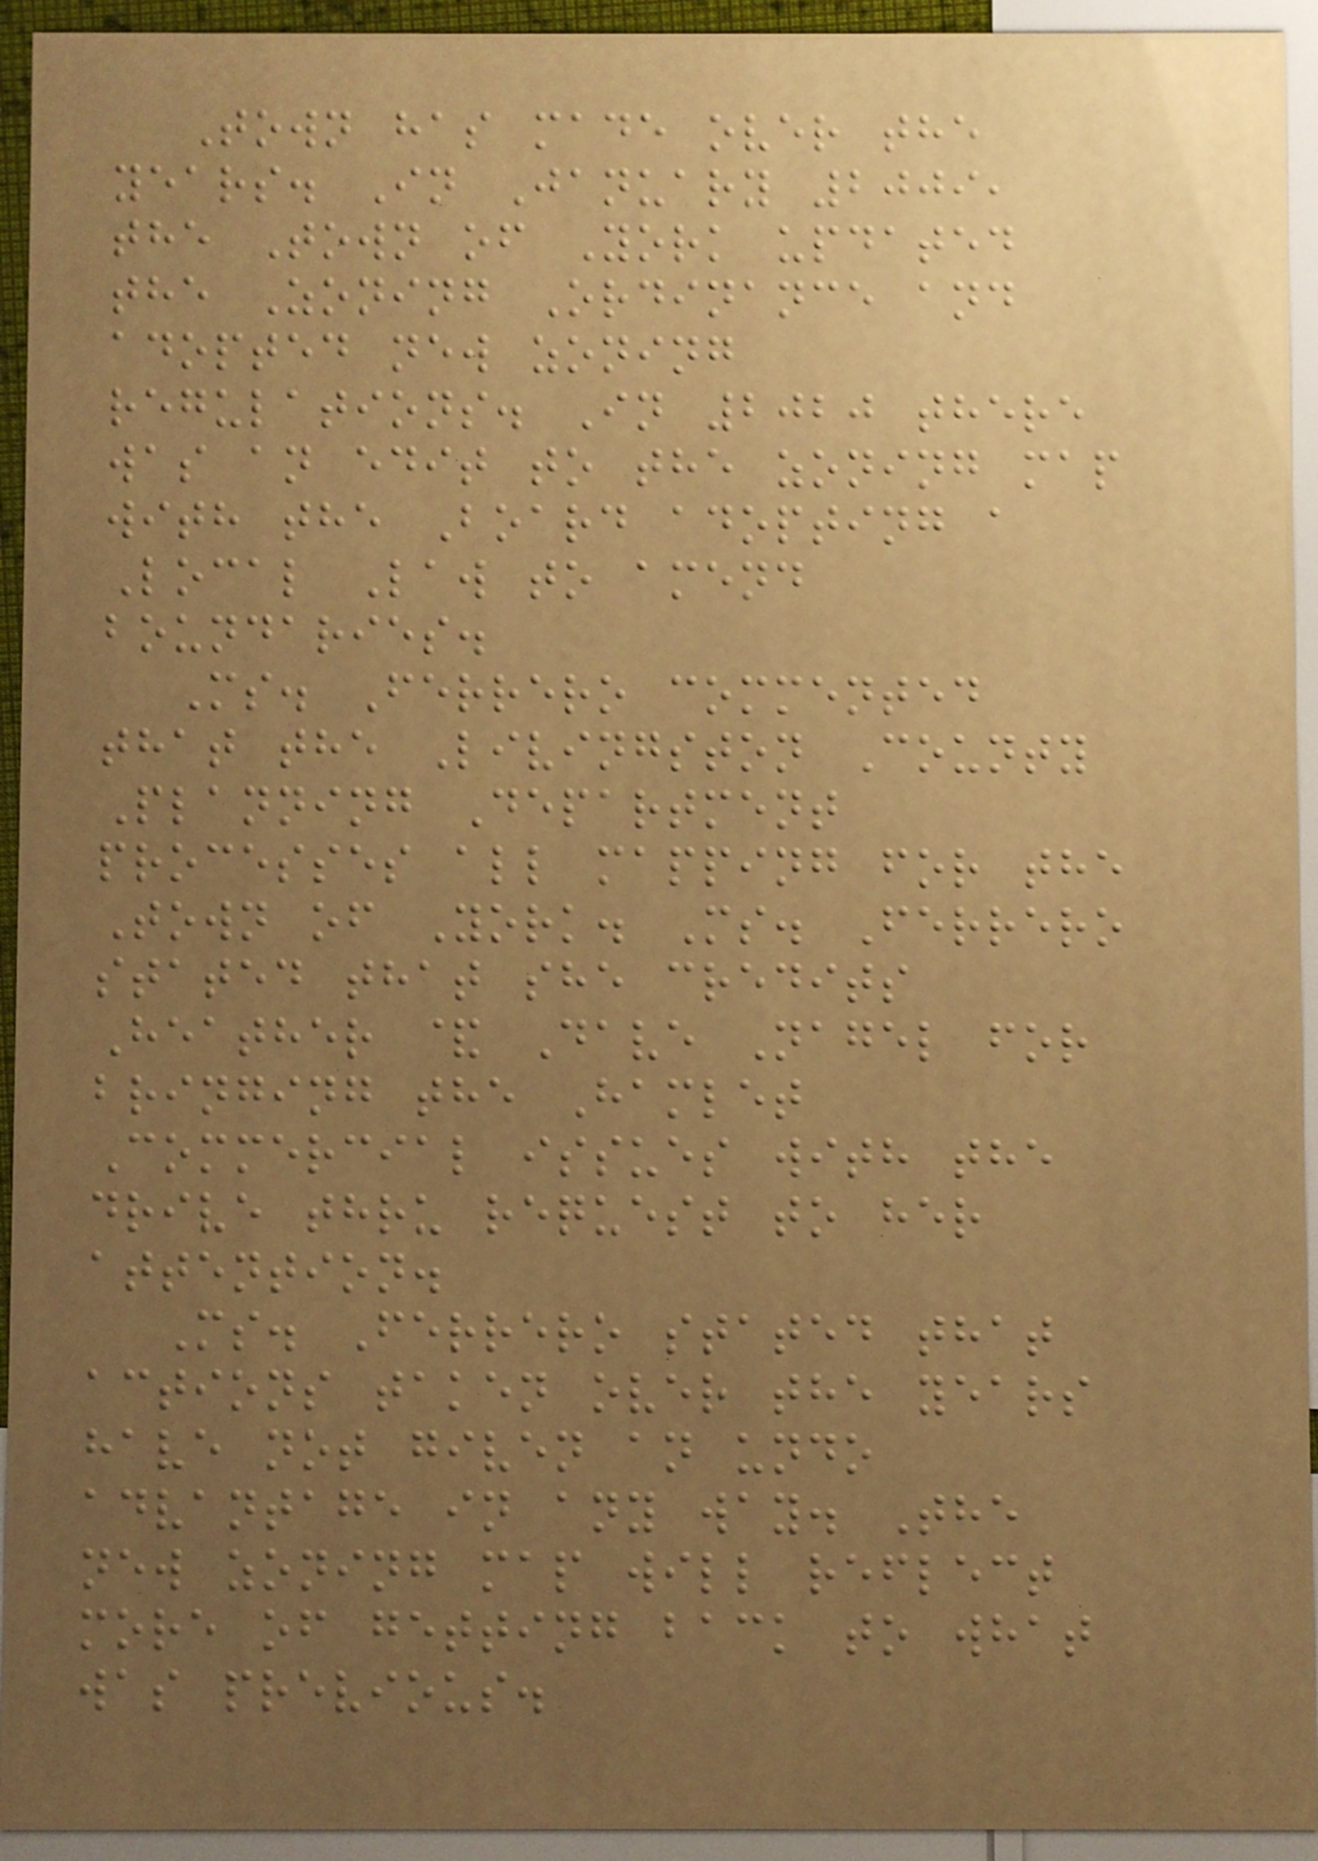Town has made over the
years. In January 2009,
the Town of York updated
the Zoning Ordinance and
adopted new zoning
regulations. In 2020 there
was an edit to the zoning map
with the Board adopting a
Local Law to amend
boundaries.
Ms. Ferrero commented
that the Livingston County
Planning Department
processes all mapping for the
Town of York. Ms. Ferrero
stated that she credits
Heather & Dave Nagel for
bringing the Hamlet
Commercial issues with the
drive thru request to her
attention.
Ms. Ferrero stated that
actions taken over the years
have not given an undo
advantage in any way. The
new zoning map will reflect
more of getting back to what
was previous.
